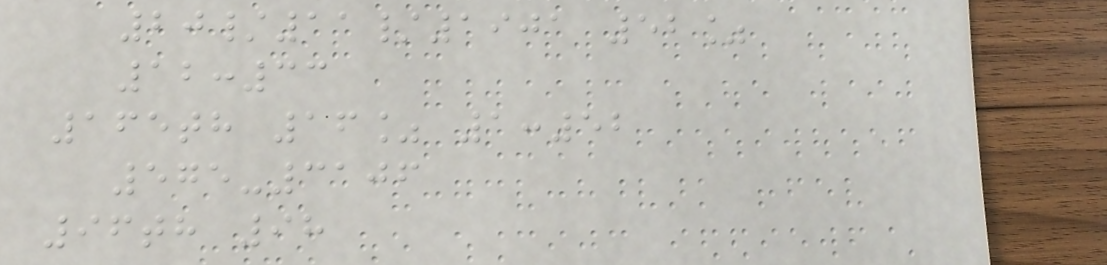20/11/1901 52%
12:33
165th 16% 1:52
575-3106
96th 98
